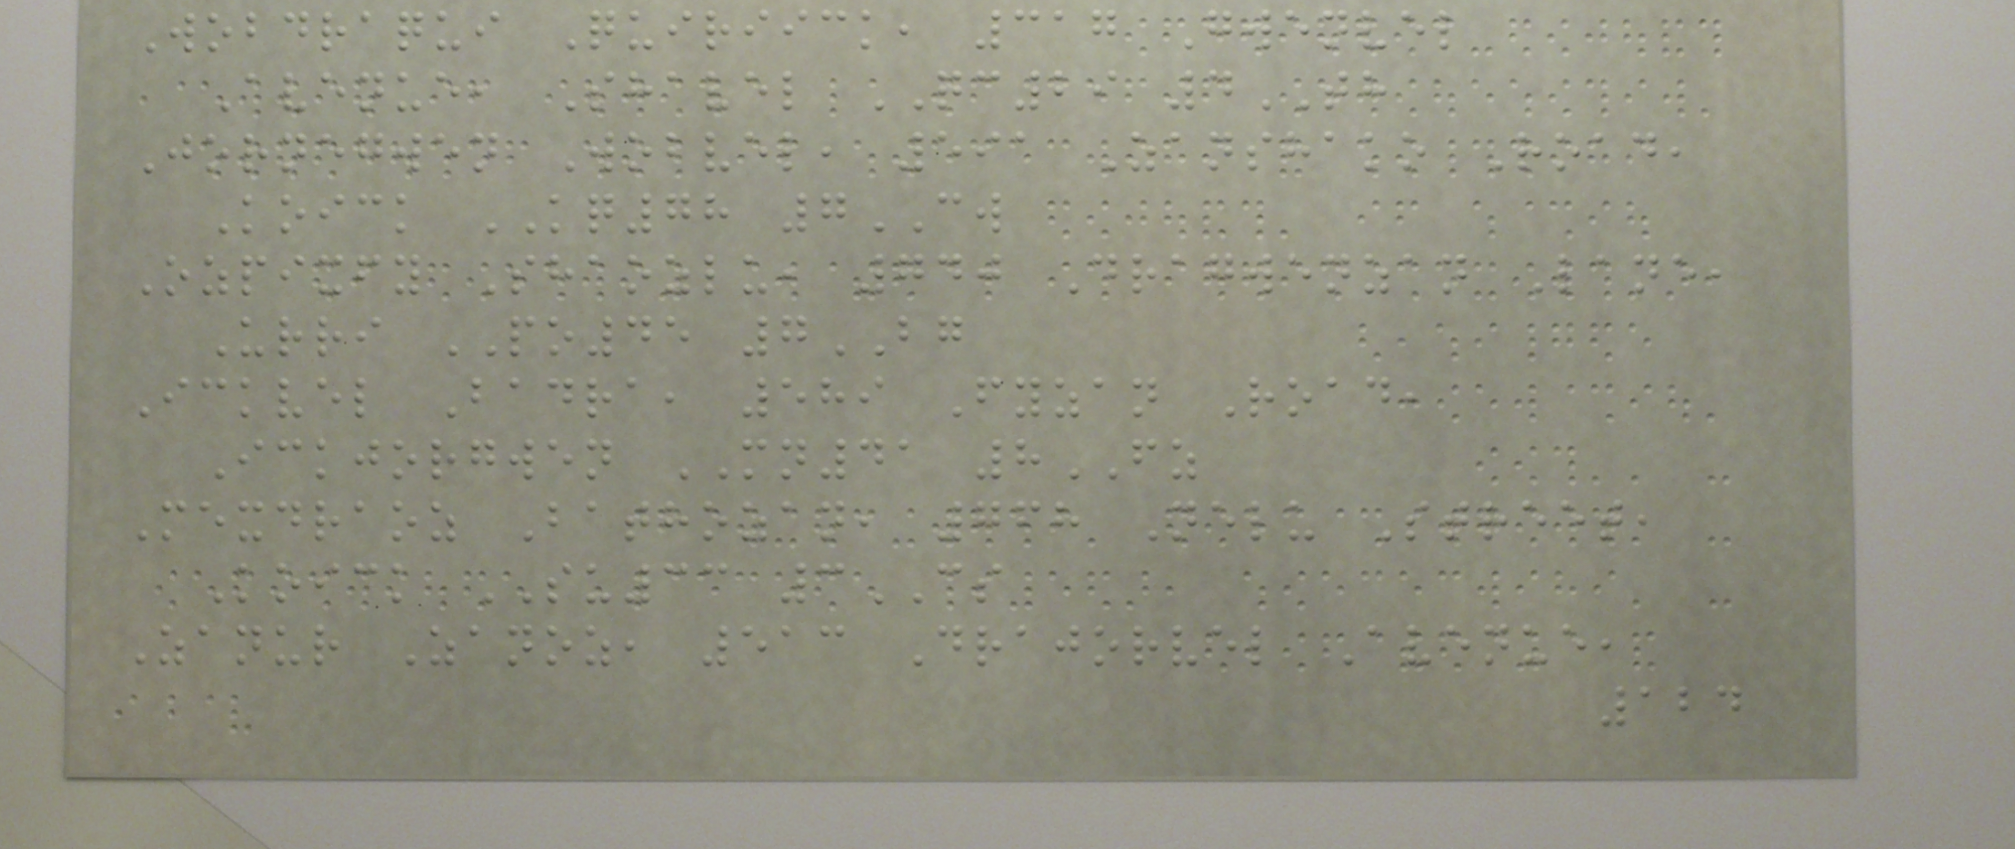Wobdraqui Quiriick, 317 Gwenvel
Avenue, Shavel QC29 4TH
Jornegwen Wobvel, 591 Zanshako Road,
Koick KQ78 7CW
Ozpixfy Shaozlu, 740 Dragwenzan Lane,
Urri PO45 7BG
Ickvel Badra, 589 Fyzan Road,
Ickjorgwen MN41 8FZ
Mexdraoz Bathozan, 768 Nelu Street,
Koick SU33 3CS
Zanur Zanoz, 513 Drajorvel Avenue,
124
